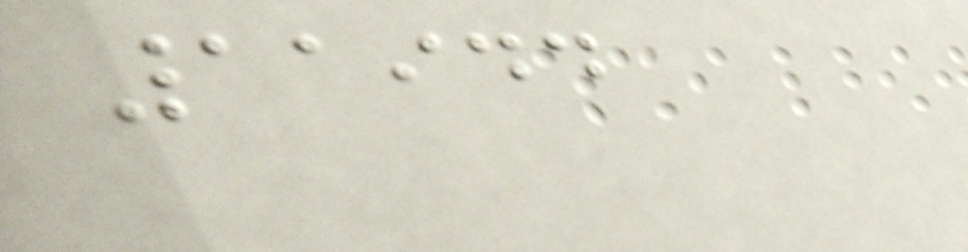11944
